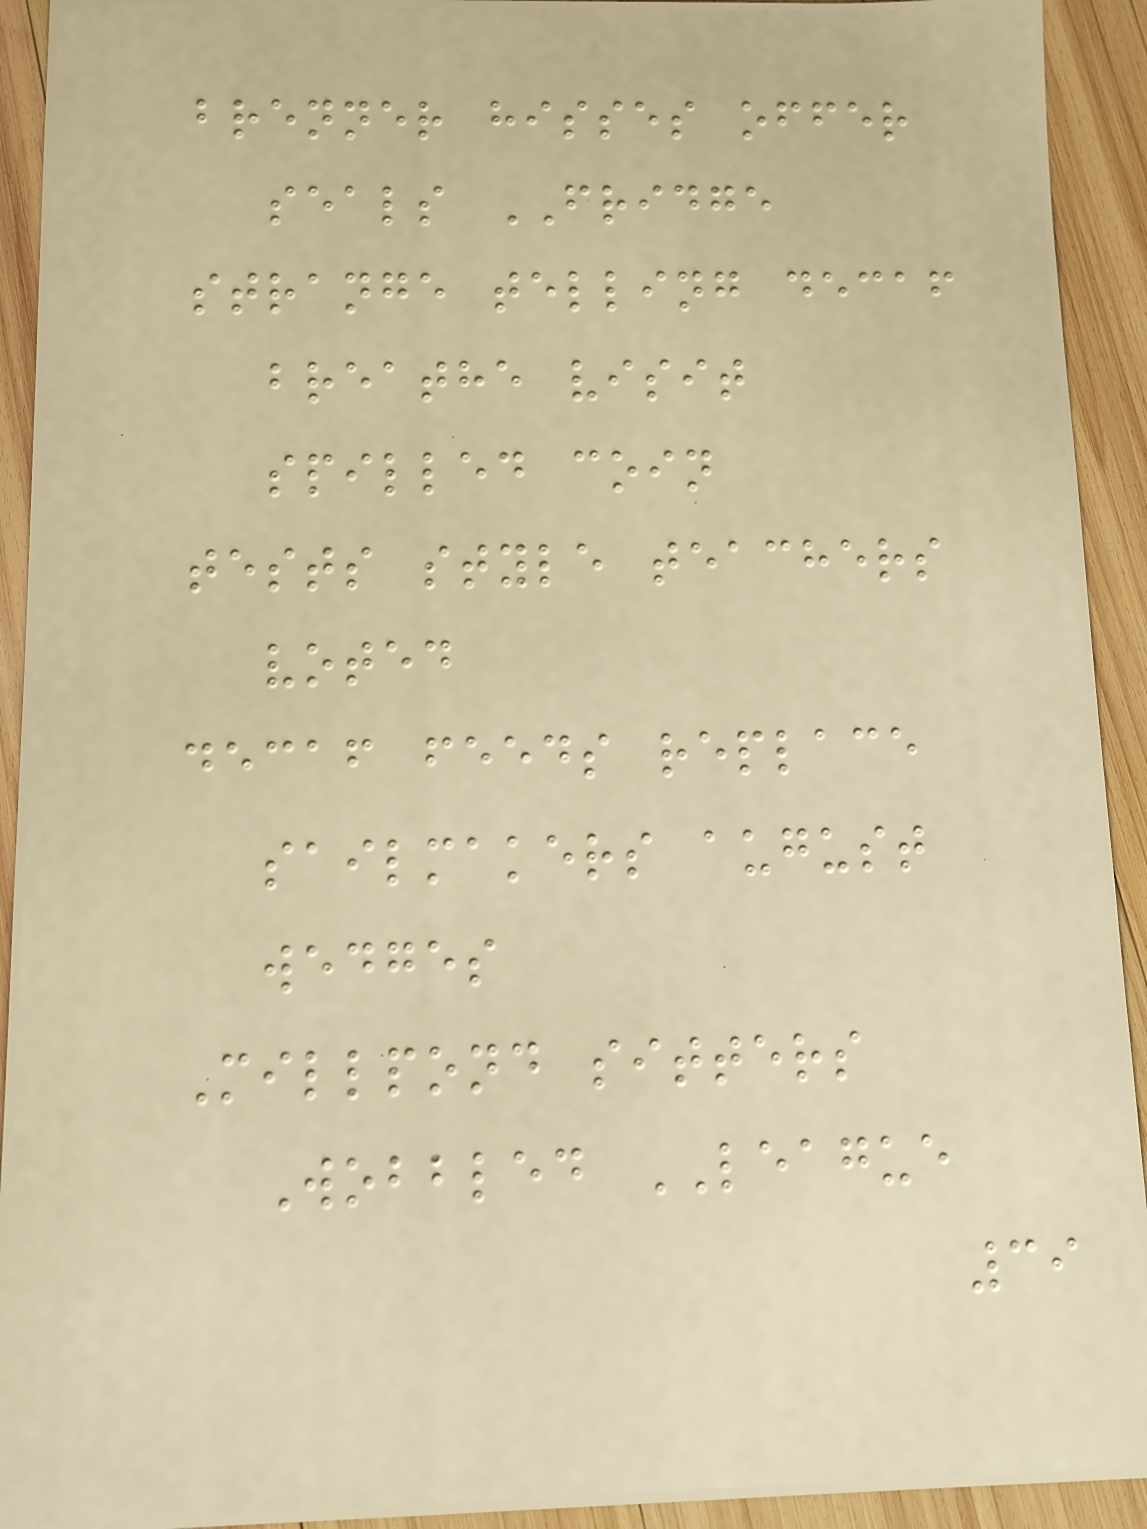brenner hisses offer
seals FRIDGE
strange telling decaf
breathe visit
spilled coin
tests style teachers
voted
decaf feeds replace
sailmakers august
wedges
Millpond sitters
Wobbled LEAGUE
39
